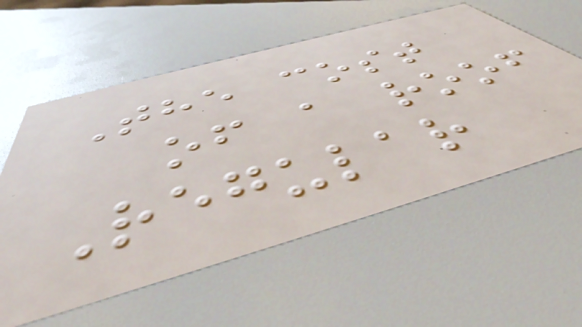The cost
of a roof
Regular
